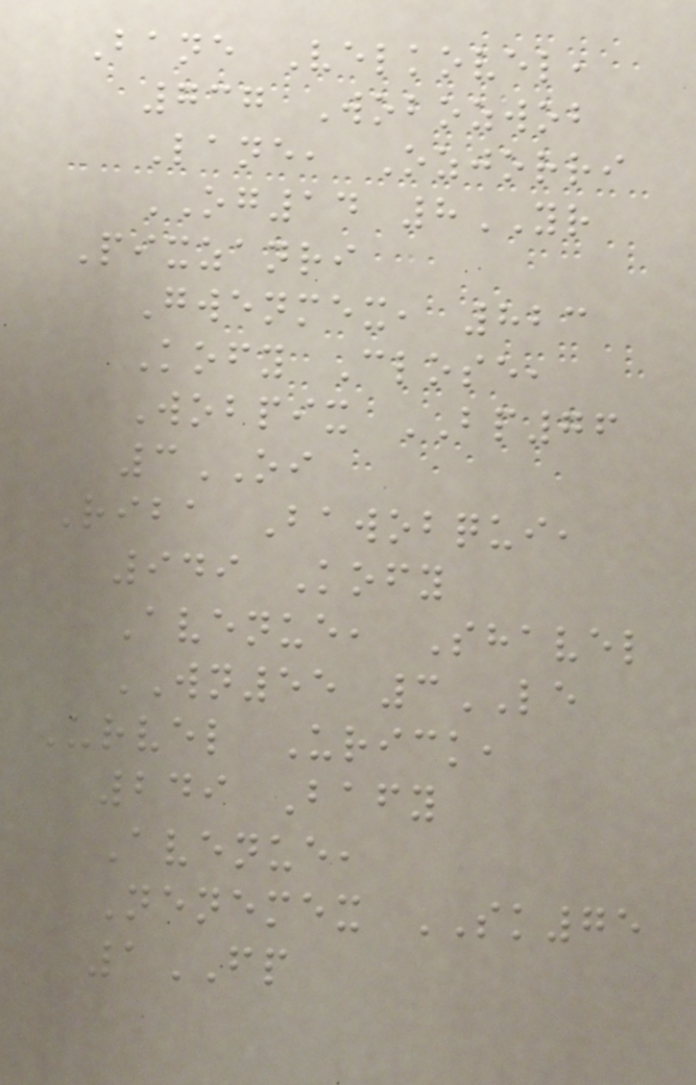Bane Velkovel,
737 Wobozwob
Lane, Ozjorri
OG14 8YR
Pixzanri
Gwenmex, 823
Kofy Close,
Wobpix BP76
3OI
Riba Bawobqui,
949 Kofy
Avenue, Shavel
WN55 3LE
Urvel Urick,
249 Bafy
Avenue,
Nenemex SK75
1FP
